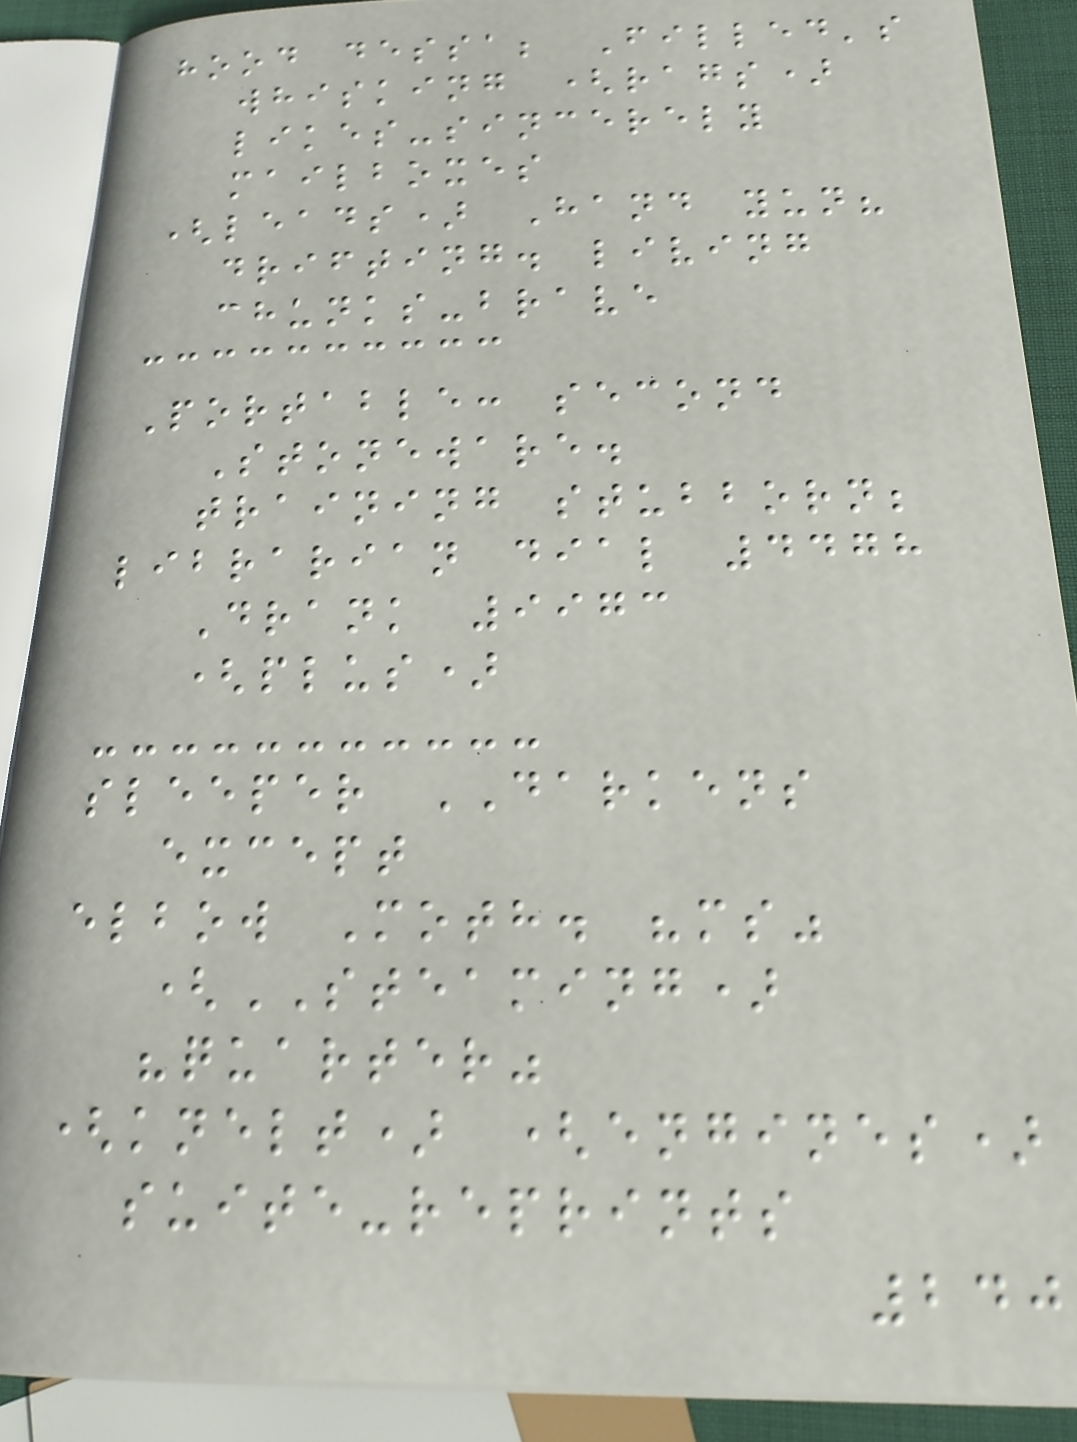hood dessa; Filled's
whisking (rags)
likes-sincerely
mailboxes
(leads) Hand yun?
drifting. living
chunks-brave
Portable: second
Stoneware.
training stubborn;
librarian dial 4478
Drank 9973
(plus)
sleeper DARKENS
except
elbow Moth. "ms"
(STEAMING)
"quarter"
(knelt) (engines)
suite-reprints
240
